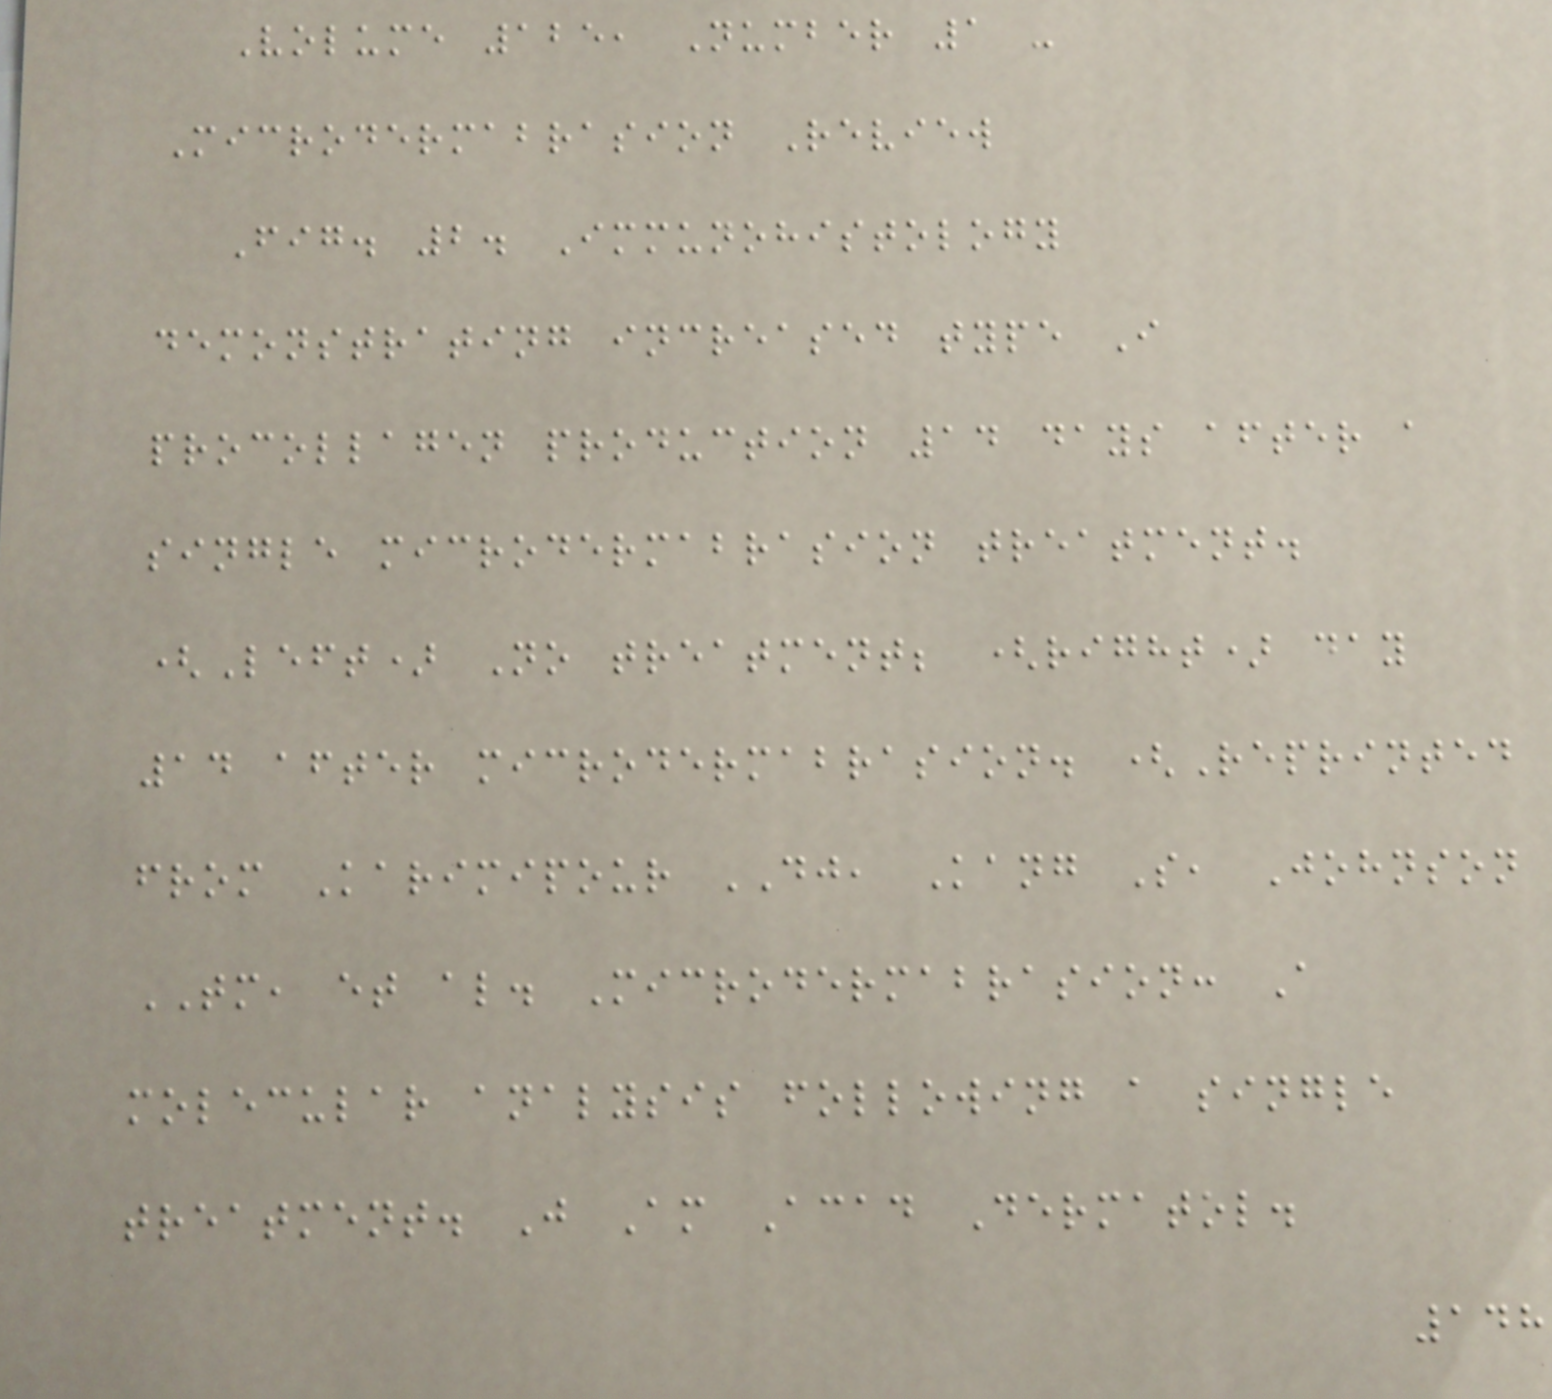Volume 125, Number 1 -
Microdermabrasion Review
Fig. 2. Immunohistology
demonstrating increased type I
procollagen production 14 days after a
single microdermabrasion treatment.
(Left) No treatment; (right) day
14 after microdermabrasion. (Reprinted
from Karimipour DJ, Kang S, Johnson
TM, et al. Microdermabrasion: A
molecular analysis following a single
treatment. J Am Acad Dermatol.
148
